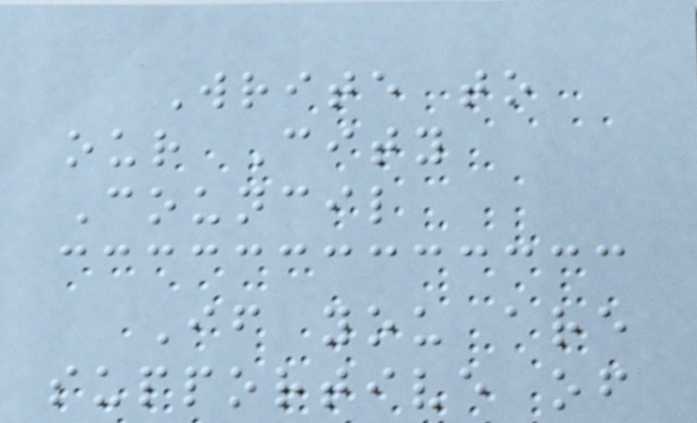Write to
our City
Council
If you are
supportive of
